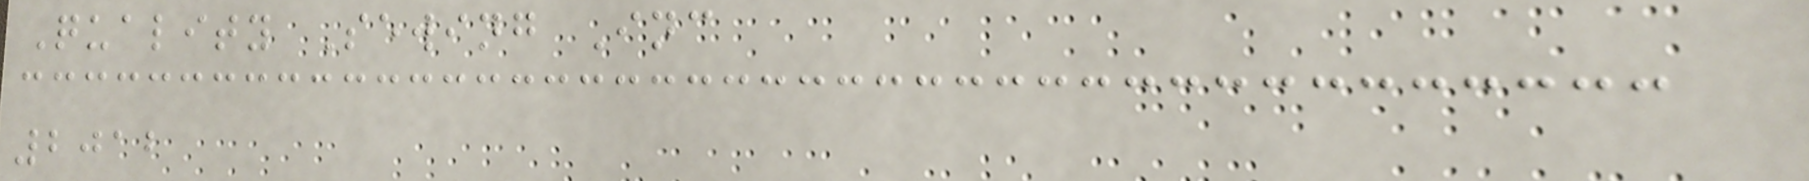Quality Sewing Inc
2012
